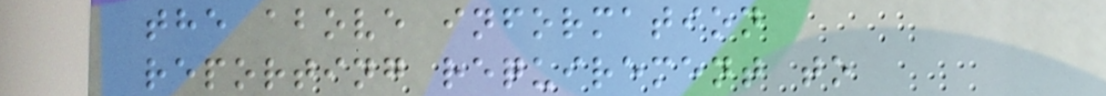the above information
reporting requirement to
